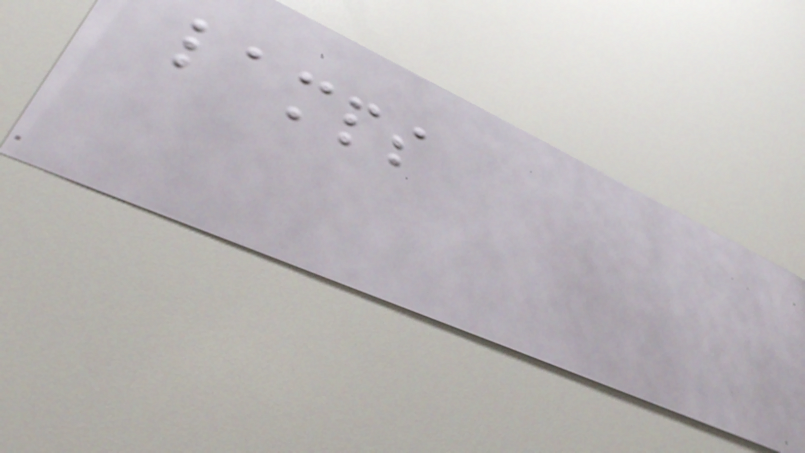lamps
